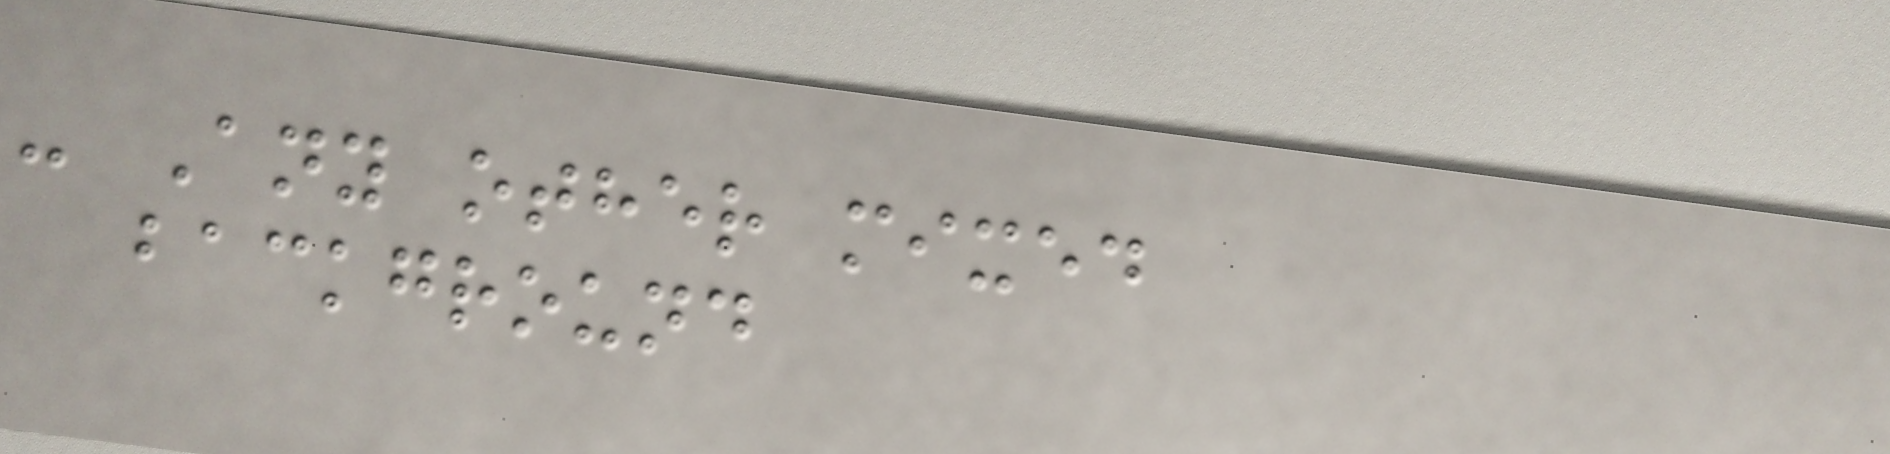- Any other mixed
background
